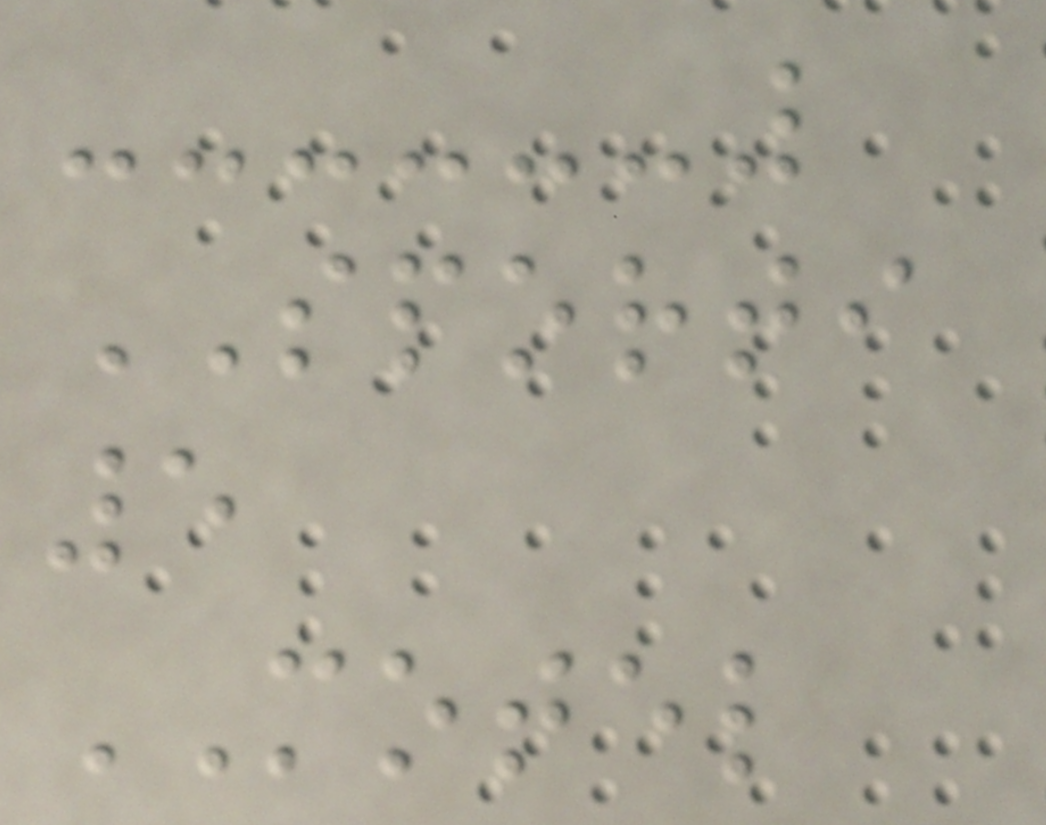SPORTI
5
MOTEL
